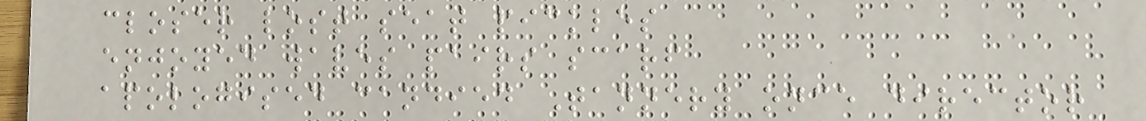closer lost seat pickles
enjoyed waves pairs scarf
apologised candied Tannery once director
